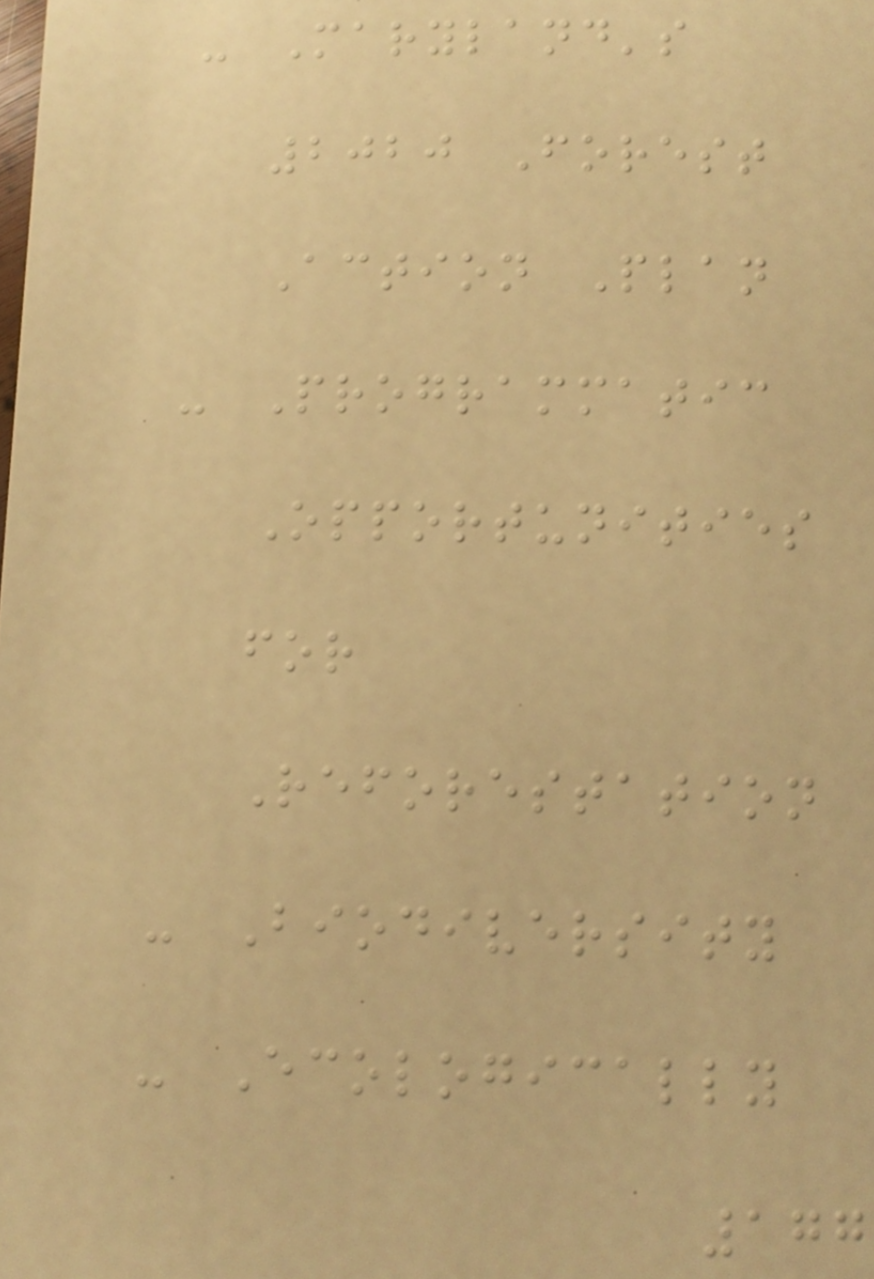- Maryland's
2020 Forest
Action Plan
- Programmatic
Opportunities
for
Reforestation
- Biodiversity
- Ecologically
177
